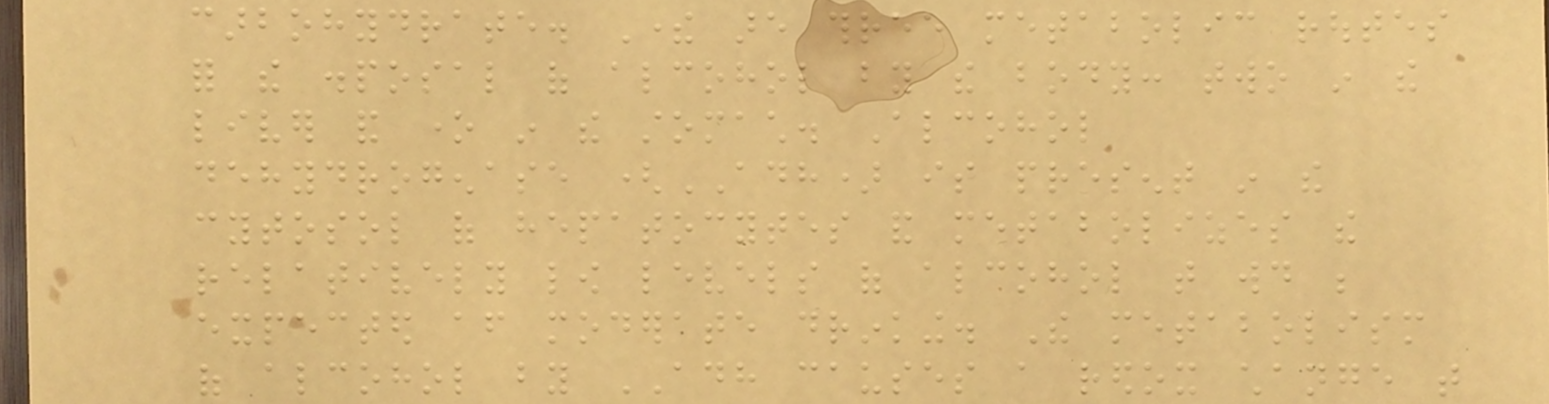carbohydrate. There are three metabolic routes
for the disposal of alcohol by the body: two in the
liver and one in the stomach. Alcohol
dehydrogenase (ADH) is present in the
cytosol of hepatocytes and metabolizes the
relatively low levels of alcohol that would be
expected after moderate drinking. The metabolism
of alcohol by ADH causes a redox change that
